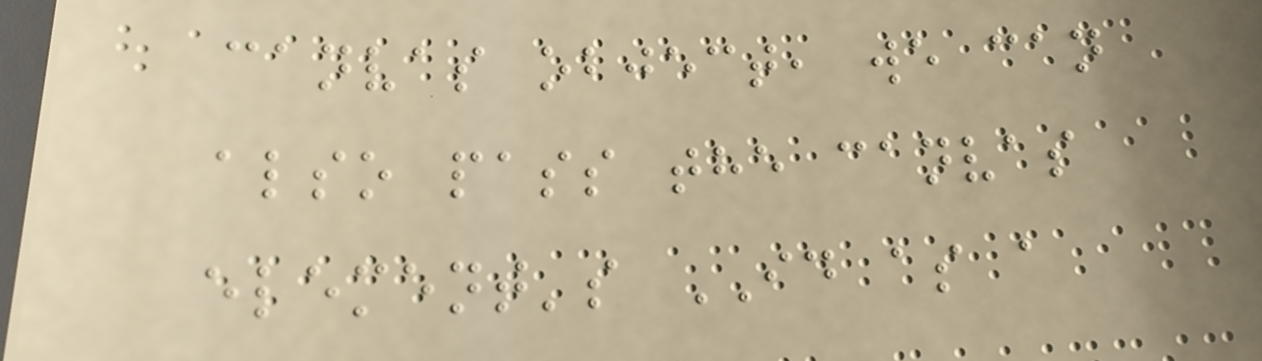canvas object, we can
also pass the canvas
element's ID as a
